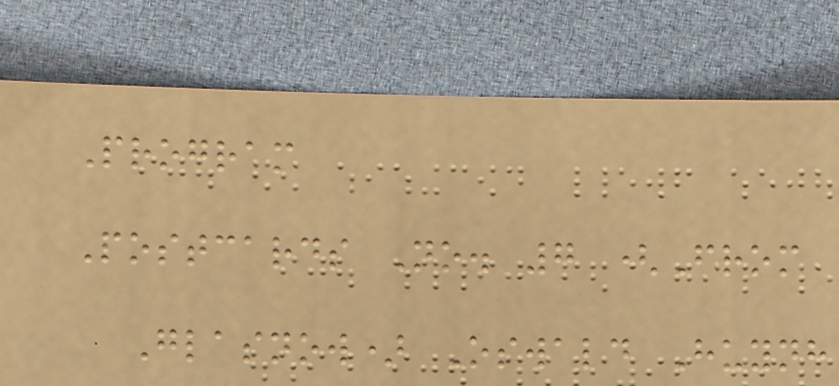Program
Postcards No. 7 (From
Glasnow) Oswald Huynh
